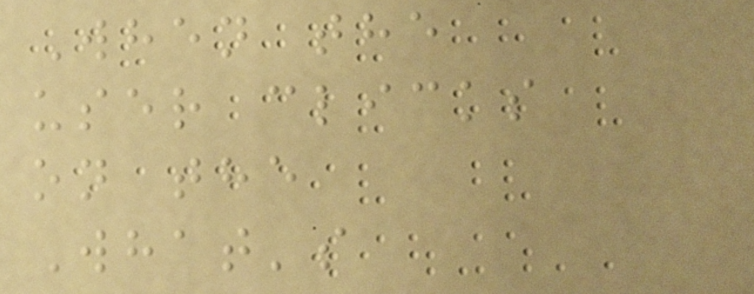When the
user clicks
on the
What's
